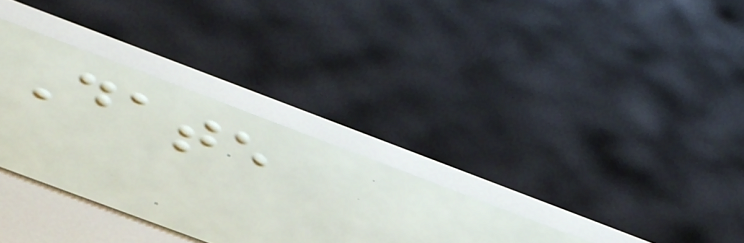Date
